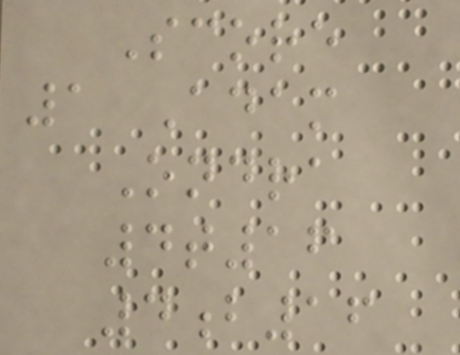Score
1 Adam
Ondra
4t16
4b16
